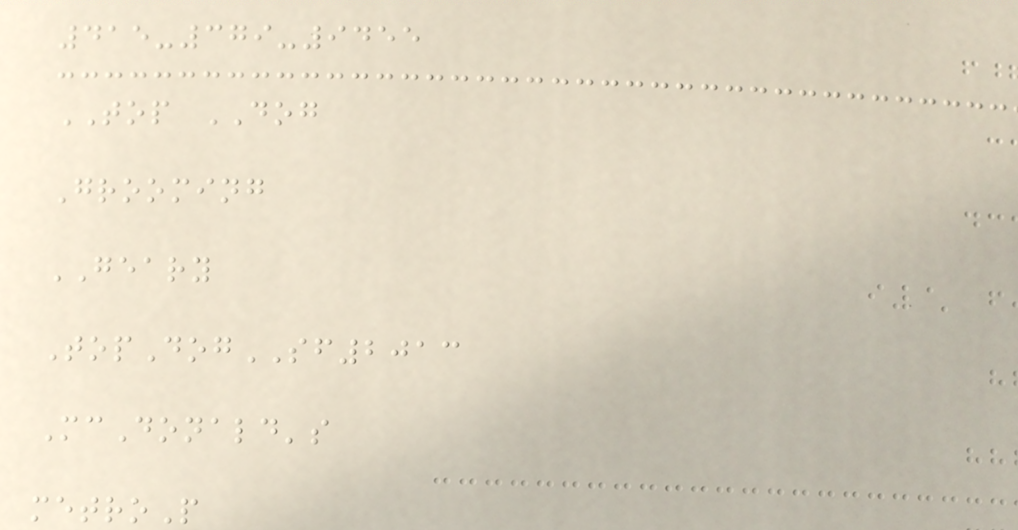415-379-9455
TOP DOG
Grooming
GEARY
TopDogSF2013
McDonald's
metroP
